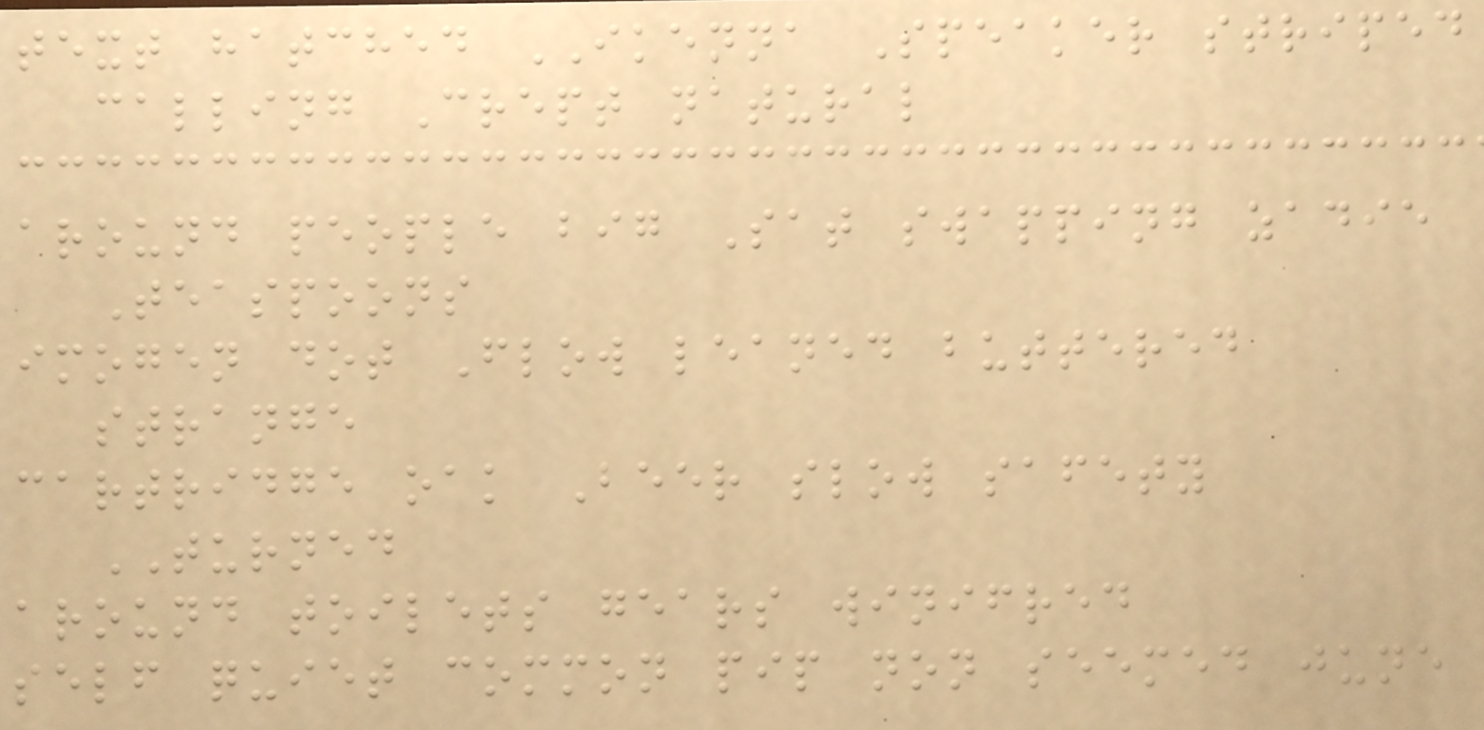text hatched IKENNA Speaker striped
calling Crept natural
around people big Sat swapping zadie
Teaspoons
imogen dot Flow leaned buttered
strange
cartridge oak Beer slow safety
TURNED
around toilets gears winifred
self quiet common pip non seemed june
